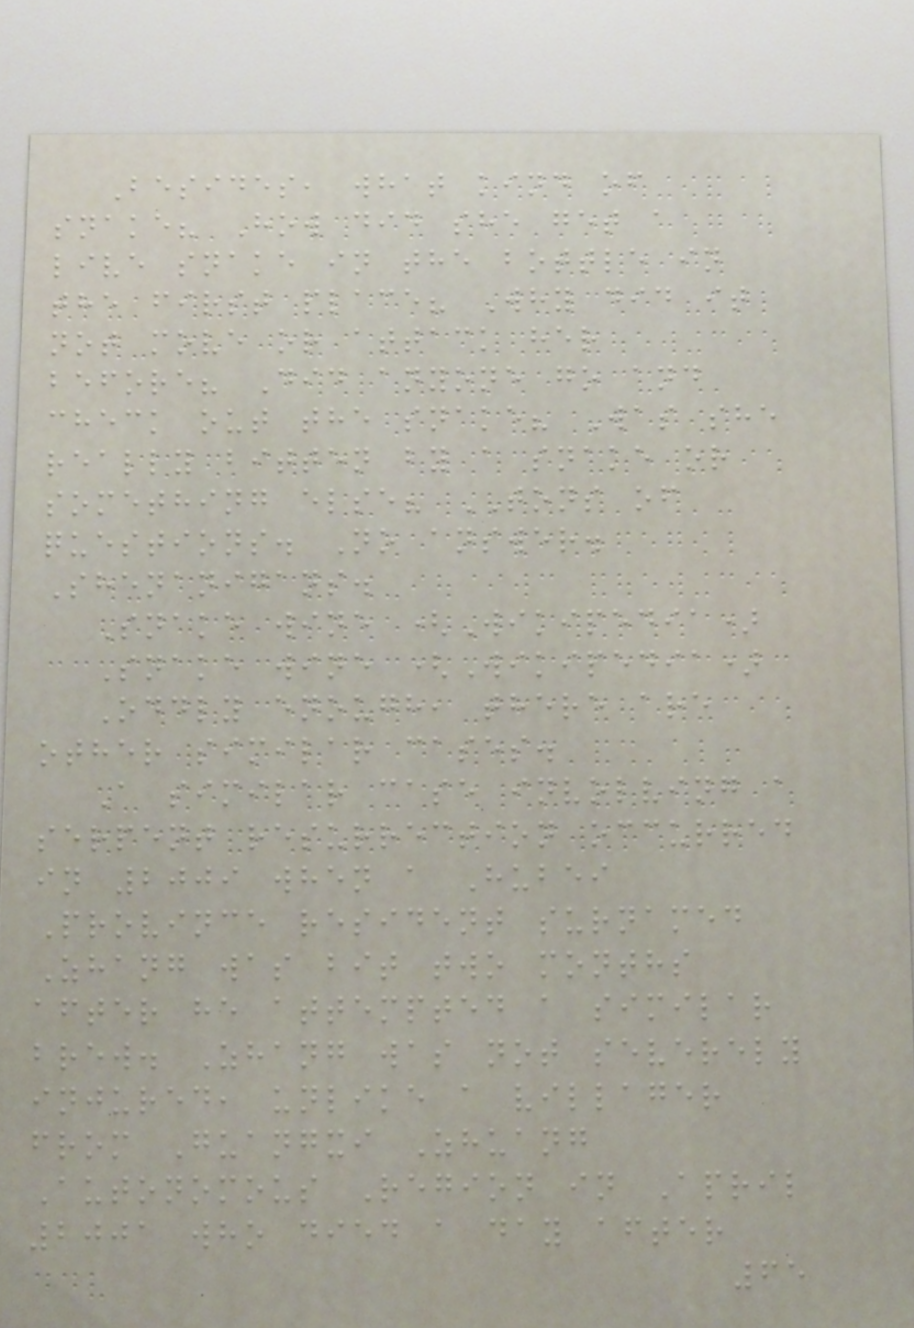Besides, what kind of
snake? How did she get a
live snake in the bottle in
the first place? Why did it
not move or attack her
before? Did anyone go and
check out the snake? Was she
really bitten by a snake or
something else? TONS of
questions. No answer.
Shenanigans.
Snake wine (Wikipedia)
Snake wine (Wikipedia)
Oddly enough, there are
other similar cases.
A similar case involving a
serpent resurrection occurred
in 2009 when a Hubei
Province resident surnamed
Zhang was bit two months
after he attempted a similar
brew. Zhang was not severely
injured, unlike a villager
from Guangxi Zhuang
Autonomous Region in April
2001 who died a day after
65
